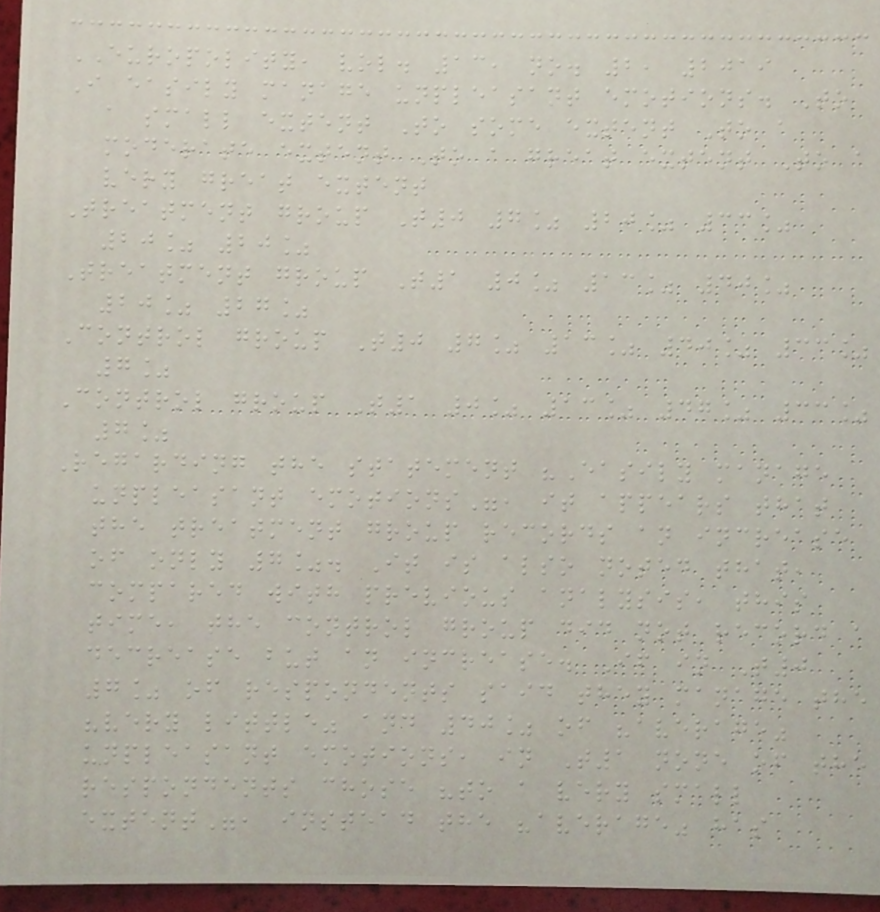EUROPOLITY, vol. 13, no. 2, 2019
I easily manage unpleasant emotions. To
a small extent To some extent To a
moderate extent To a great extent To a
very great extent
Treatment group T0 7% 20% 33%
20% 20%
Treatment group T1 0% 13% 40%
20% 27%
Control group T0 7% 13% 40% 33%
7%
Control group T1 0% 13% 47% 33%
7%
Regarding the statement "Easily manage
unpleasant emotions", it appears that
the treatment group records an increase
of only 7%. It is also noted that,
compared with previous analysis, this
time, the control group did not record a
decrease but an increase. If in T0
7% of respondents said they manage the
"very little" and 40% of "average"
unpleasant emotions, in T1 none of the
respondents chose "to a very small
extent", instead the "average" has
